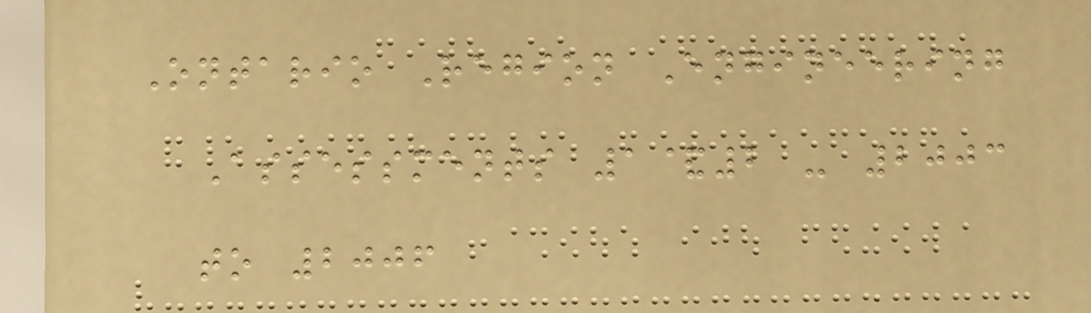Ontario Region Engineering
Assessments 1&2 - 2003
to 2006
